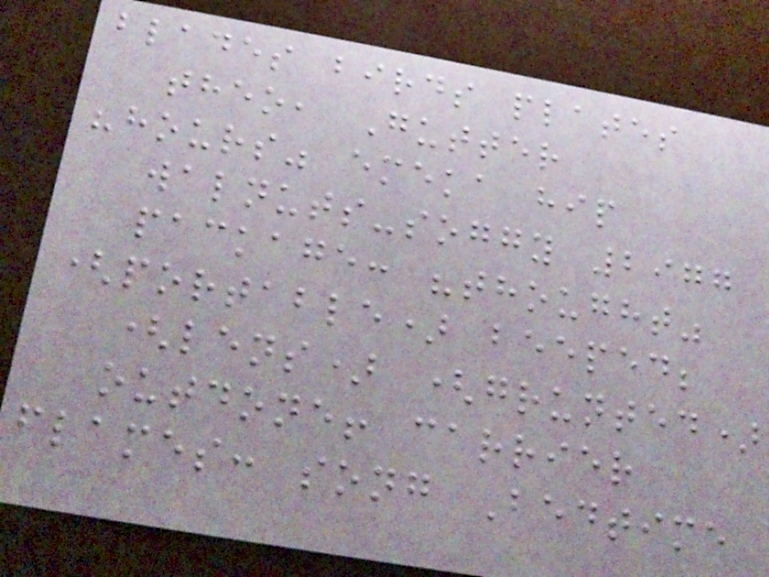blades birds plates
theo, Gutter
"hours" emeka hip
walnuts-soggy 2977
package: "thought"
(portable) beeped;
(lens) (grunted)
outdone! carrier
flames: song Bedtime
